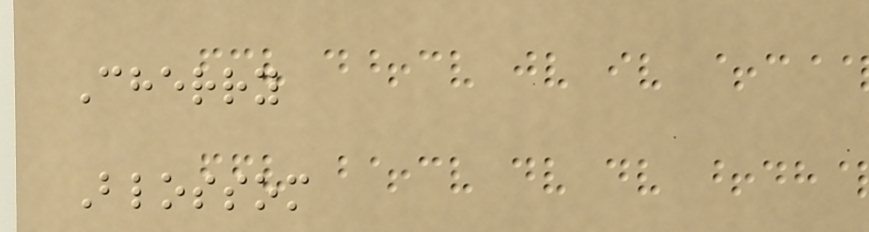Cherry
Blossom
